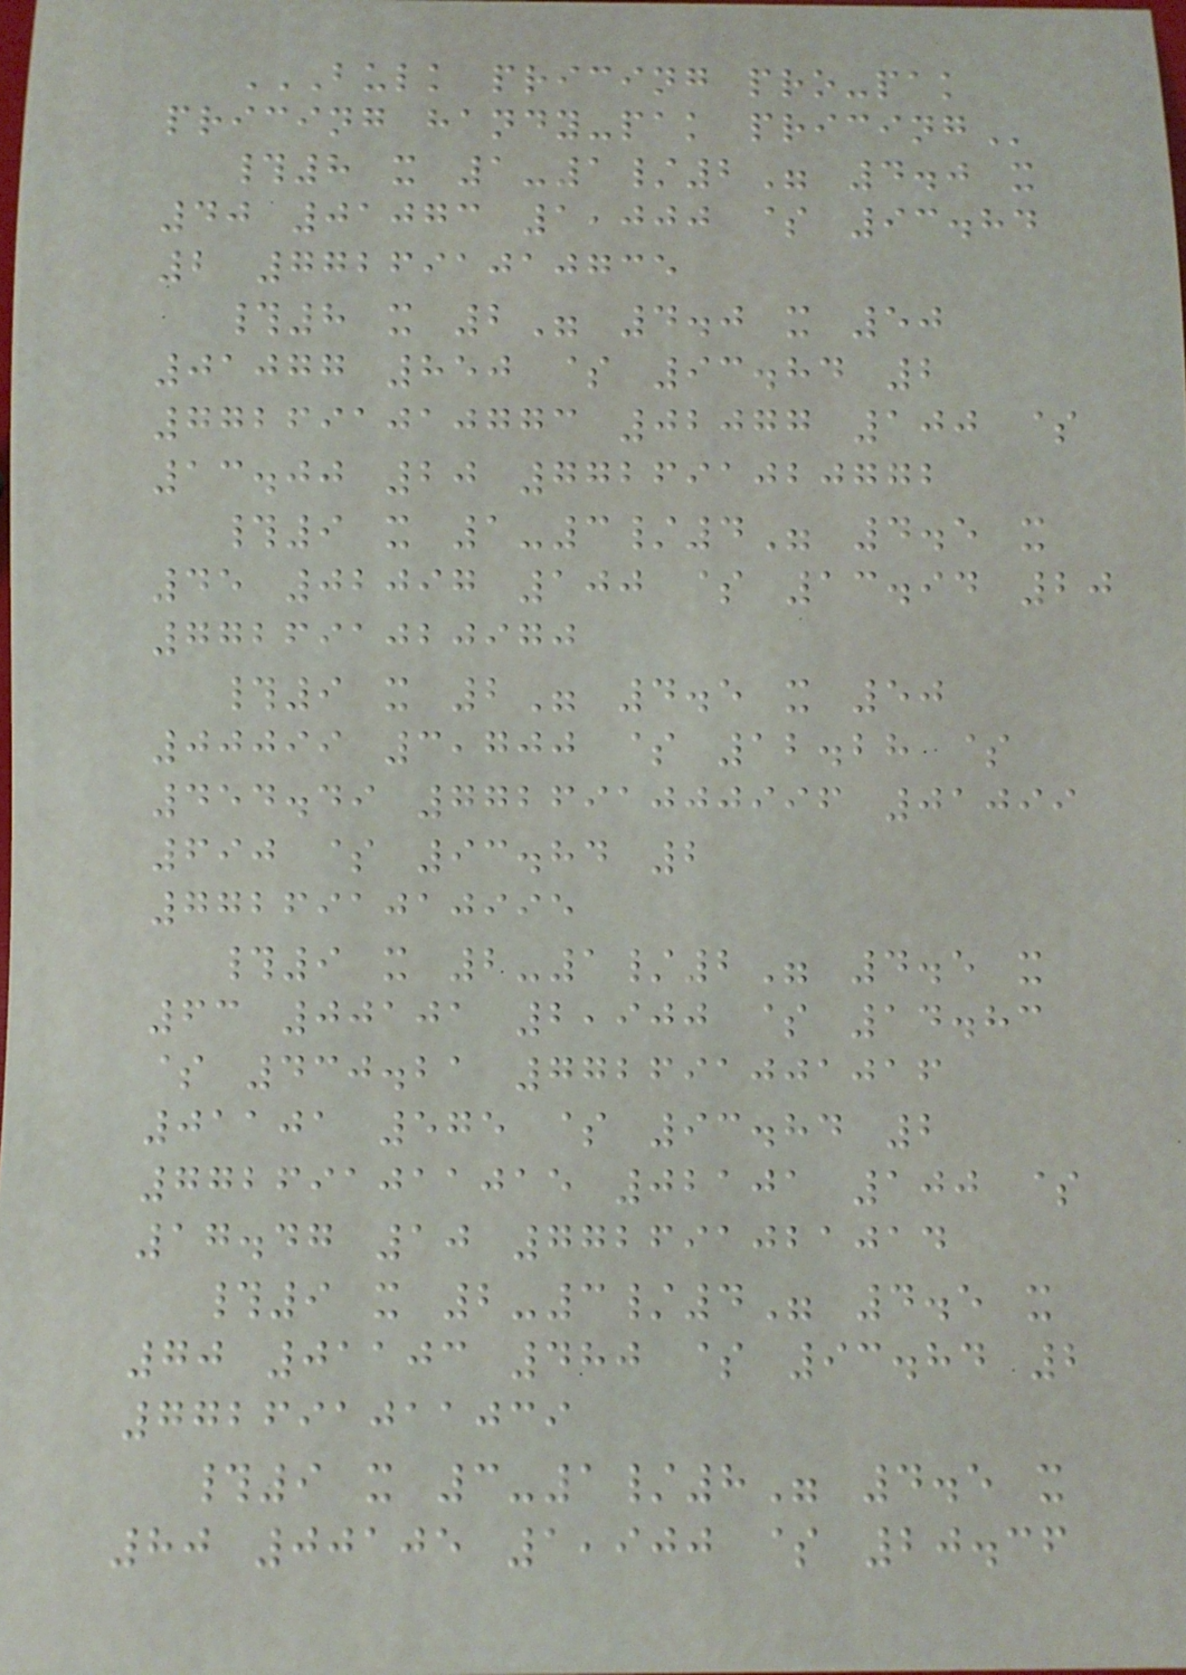BULK PRICING PRO-PAK
PRICING HANDY-PAK PRICING
#8 x 1-1/2" 4.0 x
40 01073 1,000 $ 93.84
2 772691010735
#8 x 2" 4.0 x 50
01077 850 $ 93.84 2
772691010773 02077 100 $
13.00 20 772691020772
#9 x 1-3/4" 4.5 x
45 02097 100 $ 13.94 20
772691020970
#9 x 2" 4.5 x 50
00099 3,700 $ 12.28 $
454.49 772691000996 01099
690 $ 93.84 2
772691010995
#9 x 2-1/2" 4.5 x
63 00101 2,900 $ 14.83
$ 430.21 772691001016
01101 575 $ 93.84 2
772691011015 02101 100 $
17.47 10 772691021014
#9 x 2-3/4" 4.5 x
70 01103 480 $ 93.84 2
772691011039
#9 x 3-1/8" 4.5 x
80 00105 1,900 $ 20.36
